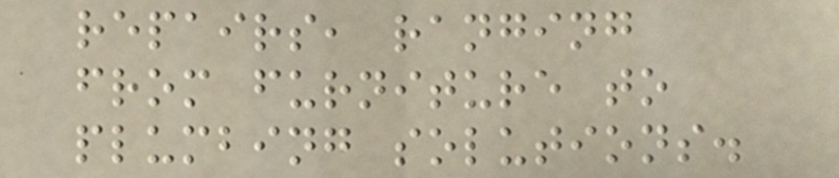repairs, ranging
from furniture to
plumbing solutions.
